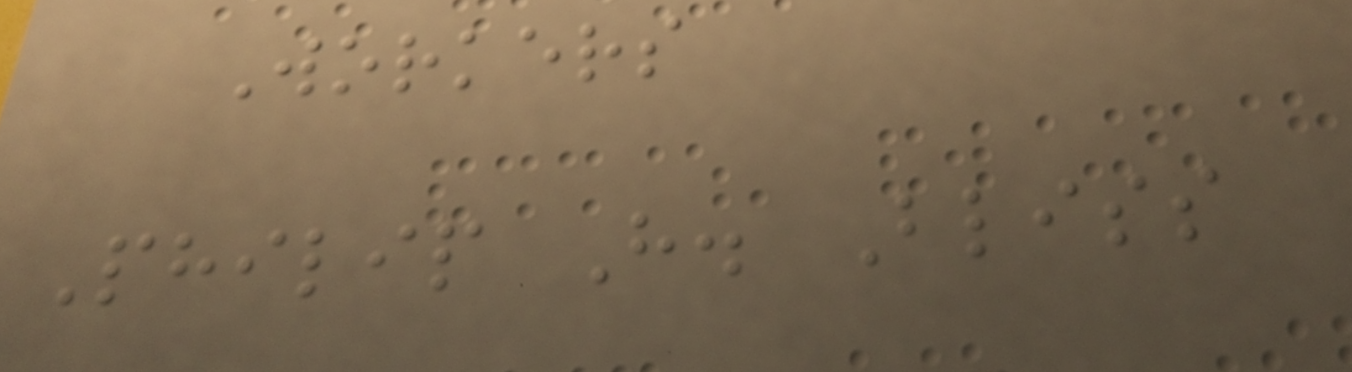Workers
Philip H. Bliss
